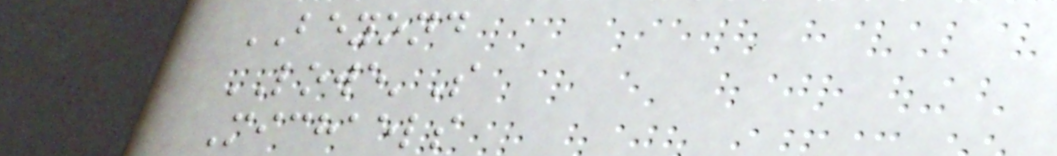BEYOND
LOWE'S
Michaels
